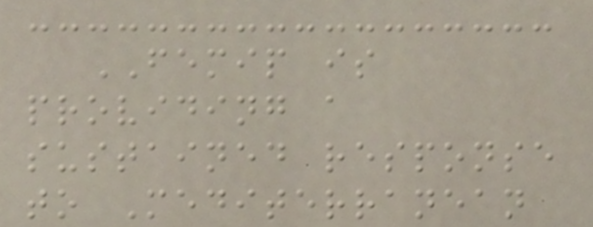FEMIP is
providing a
sustained response
to Mediterranean
